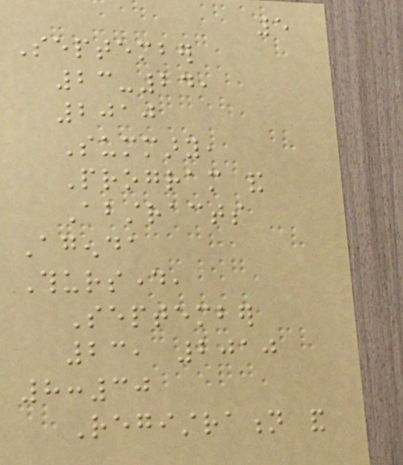5
September
23-24,
2010
Summary,
Program and
Abstracts
Agenda
Thursday,
September
23, 2010
8:30
Registration and
